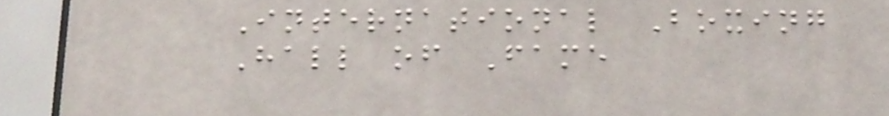International Boxing
Hall of Fame
